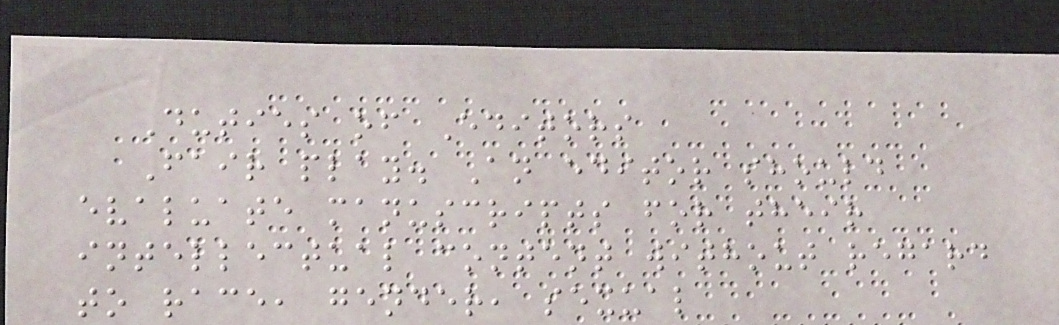Duties of Editors
Fair play. An editor should
evaluate manuscripts for their
intellectual content without regard
to race, gender, sexual
